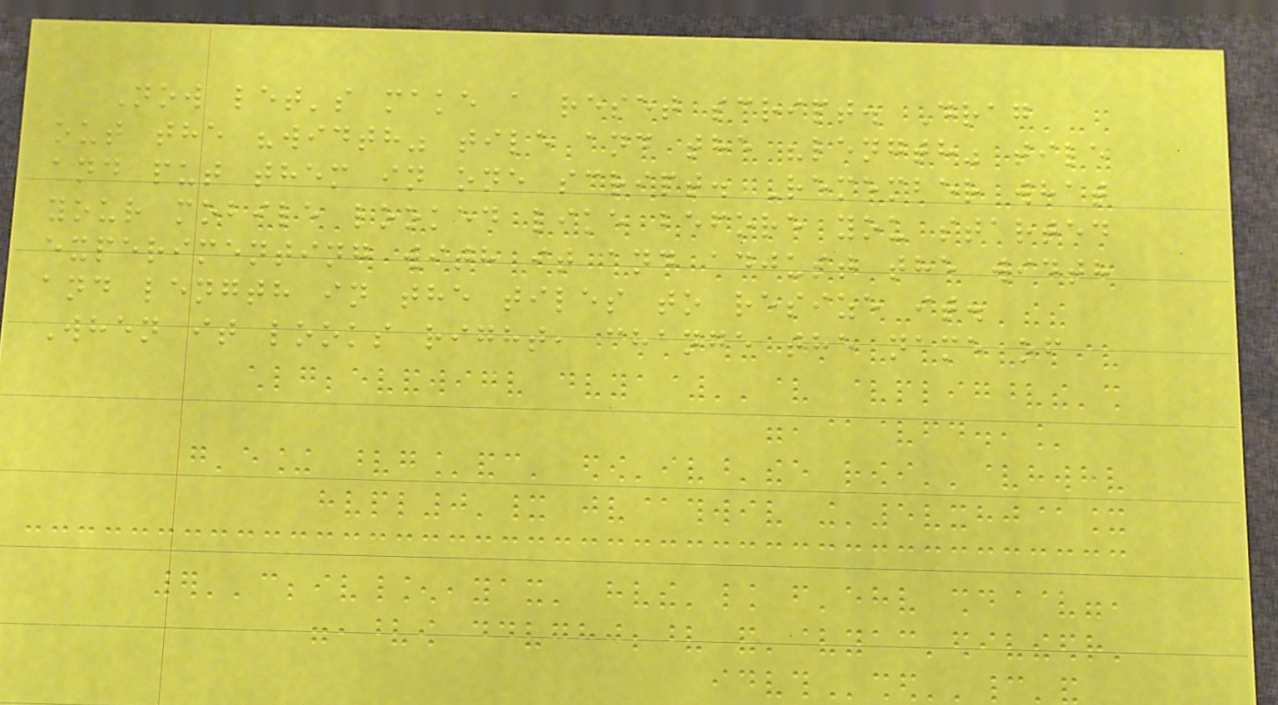Now let's make a reset script. Drag
out the "width" tile and the "length" tile
and put them in one script. Remember what
your mobile looked like before you started
experimenting with it and adjust the width
and length in the tiles to resize it.
When it looks right, change the name of
